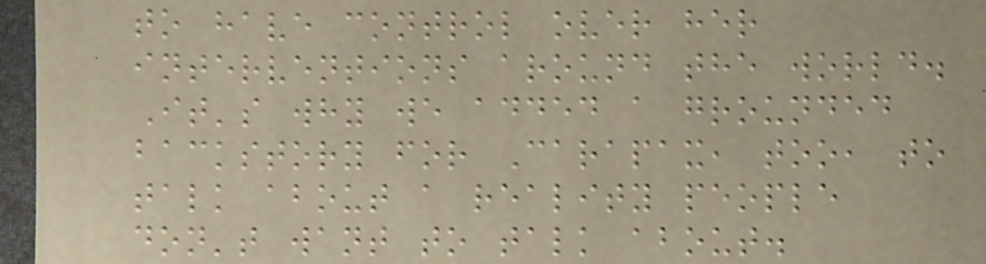to have control over her
interventions around the world.
It's why we added a grounded
backstory for Carapax, too, to
talk about a reality people
don't want to talk about.
